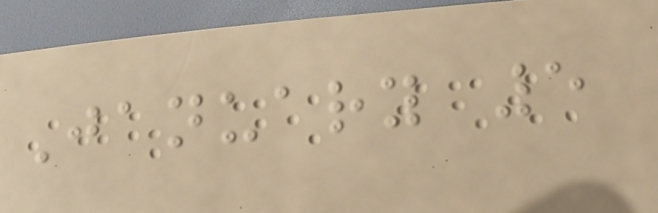January 5
